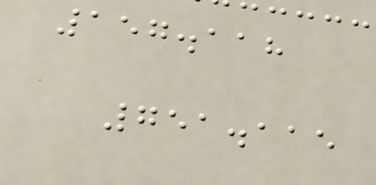157.118
751.115
